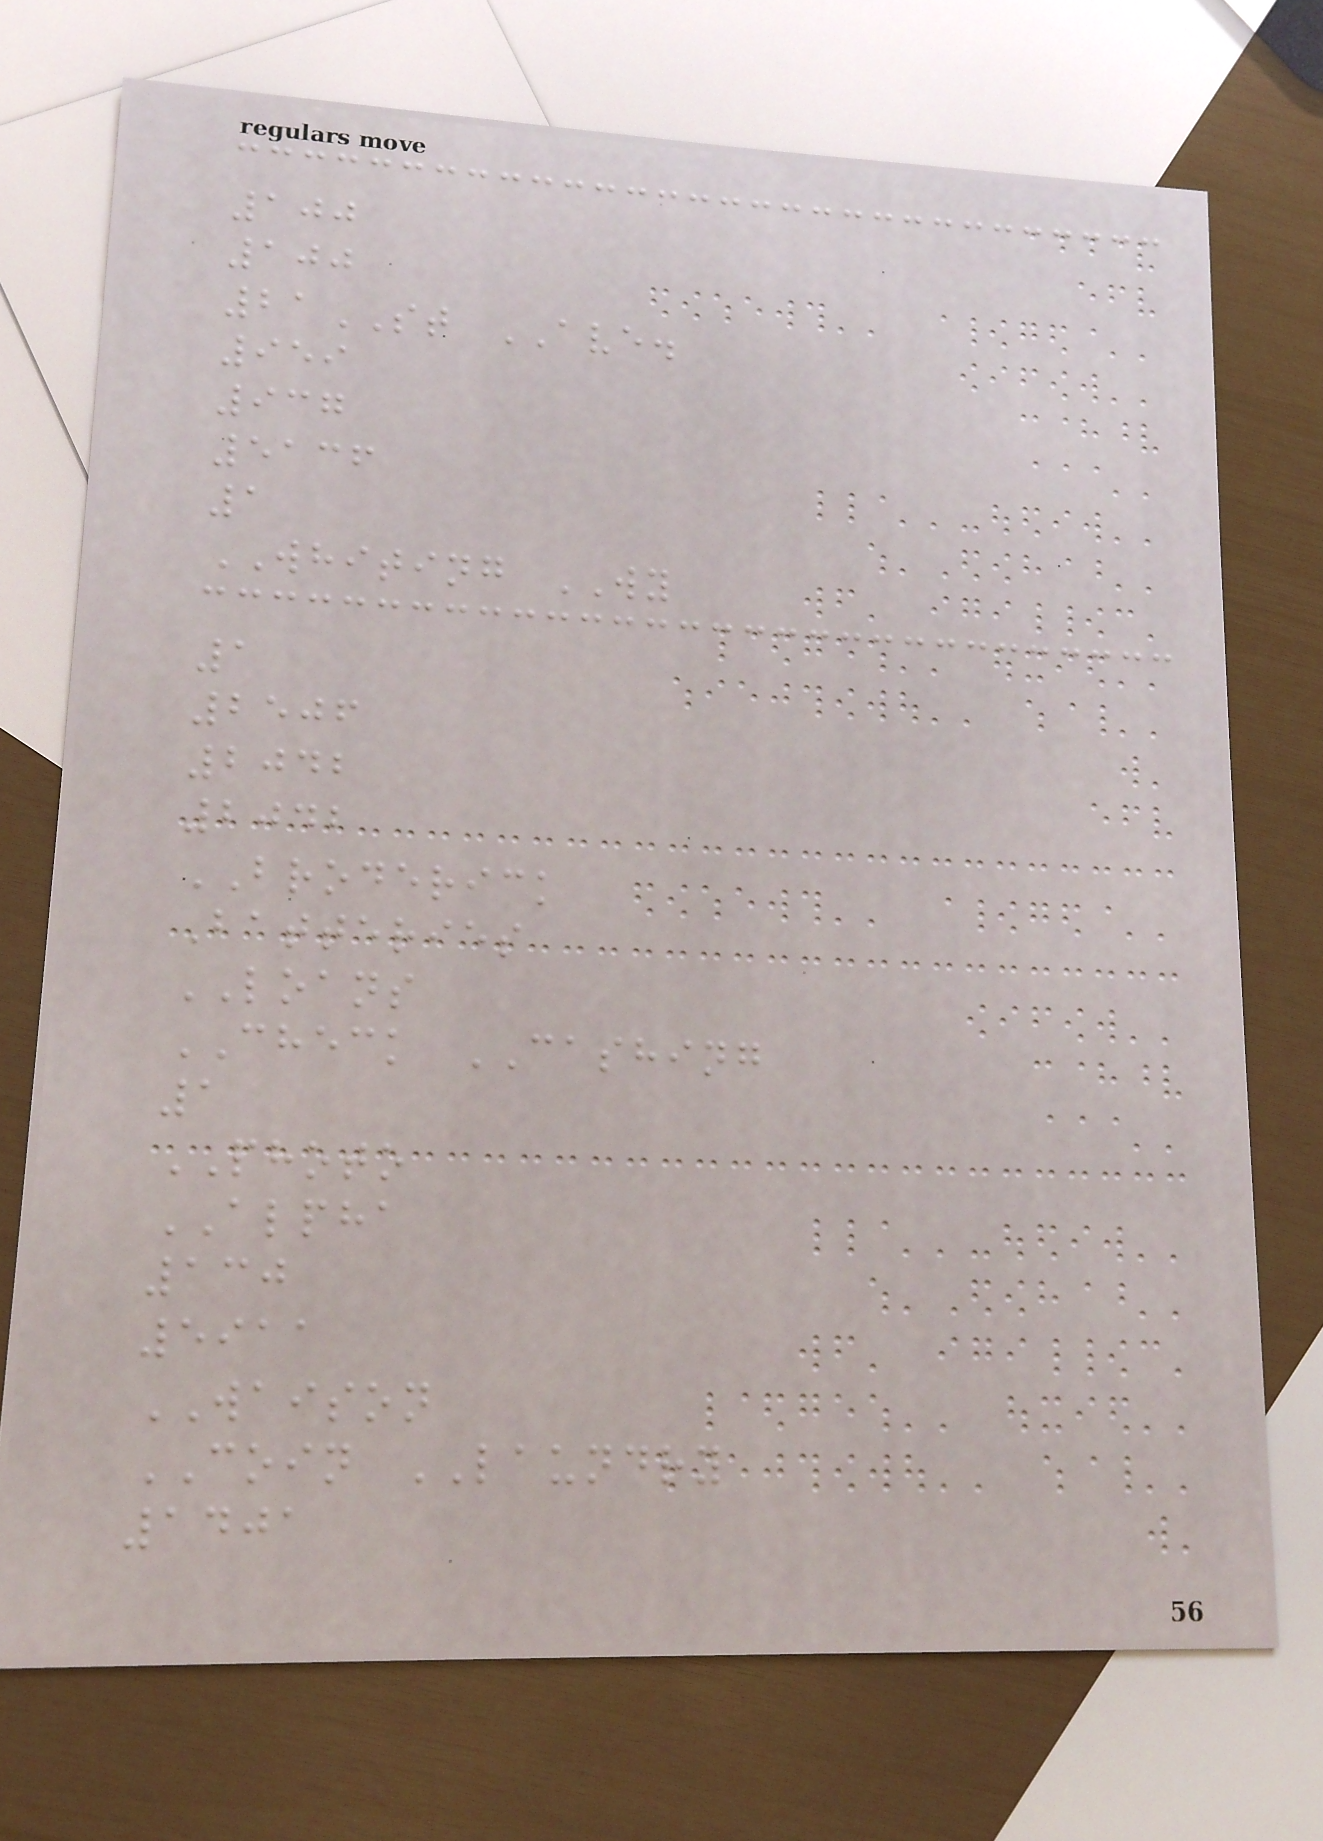100
100
21ST AVE.
959
937
5136
1
WHITING WY
1
2506
2042
2042
BRODERICK
Batteries
LOANS
CHECK CASHING
1
PHOTO
ALPHA
130
5911
WAISON
COIN LAUNDRY
1401
